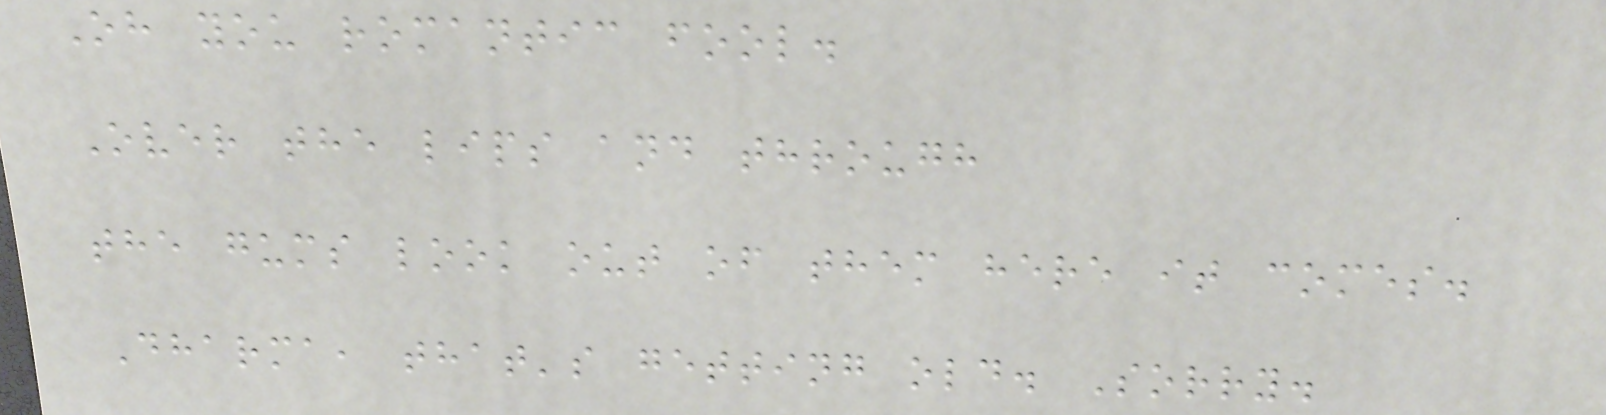Oh you romantic fool.
Over the lips and through
the gums look out of them here it comes.
Dharma, that's getting old. Sorry.
